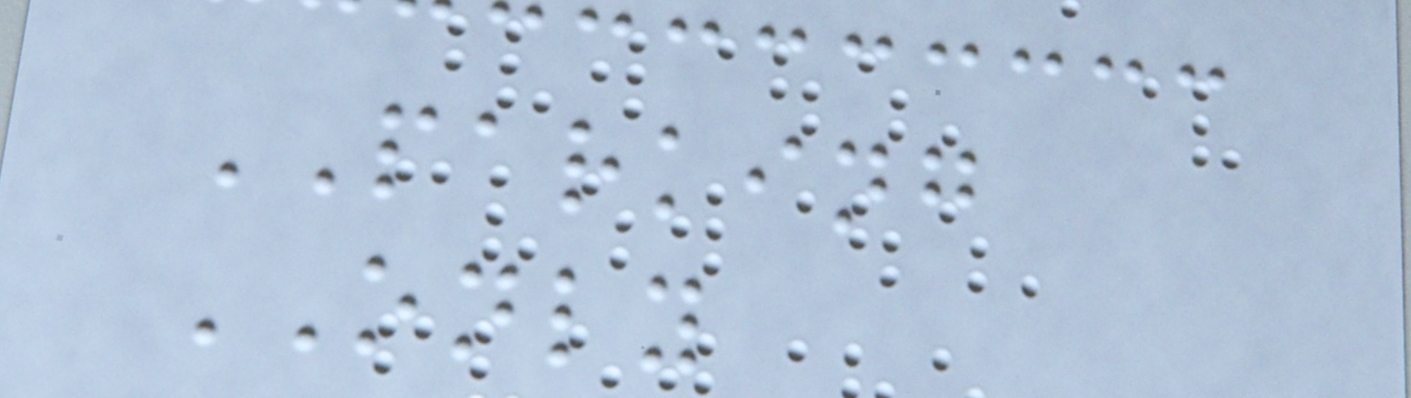PARKING
ONLY
